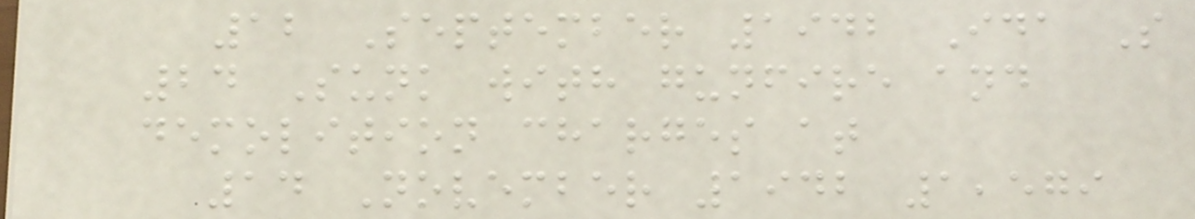12 September 1942 Ida S
24 Sunk with gunfire and
demolition charges at
14 November 1942 1,579
